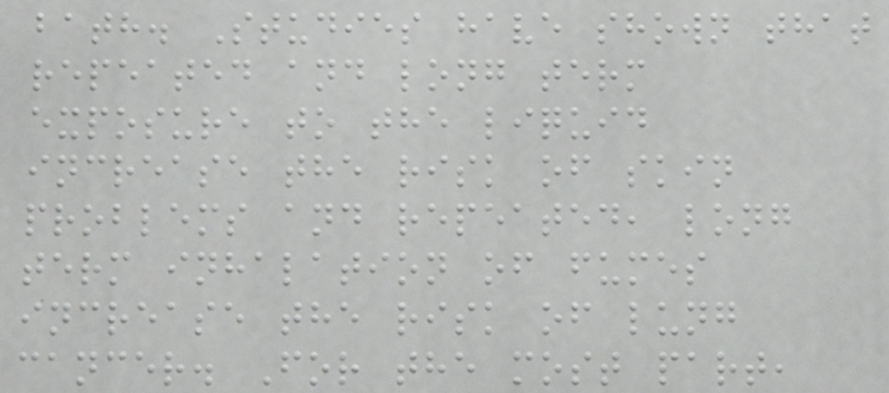bath. Studies have shown that
repeated and long term
exposure to the liquid
increase the risk of skin
problems and repeated, long
term inhalation of fumes
increase the risk of lung
cancer. For the most part,
